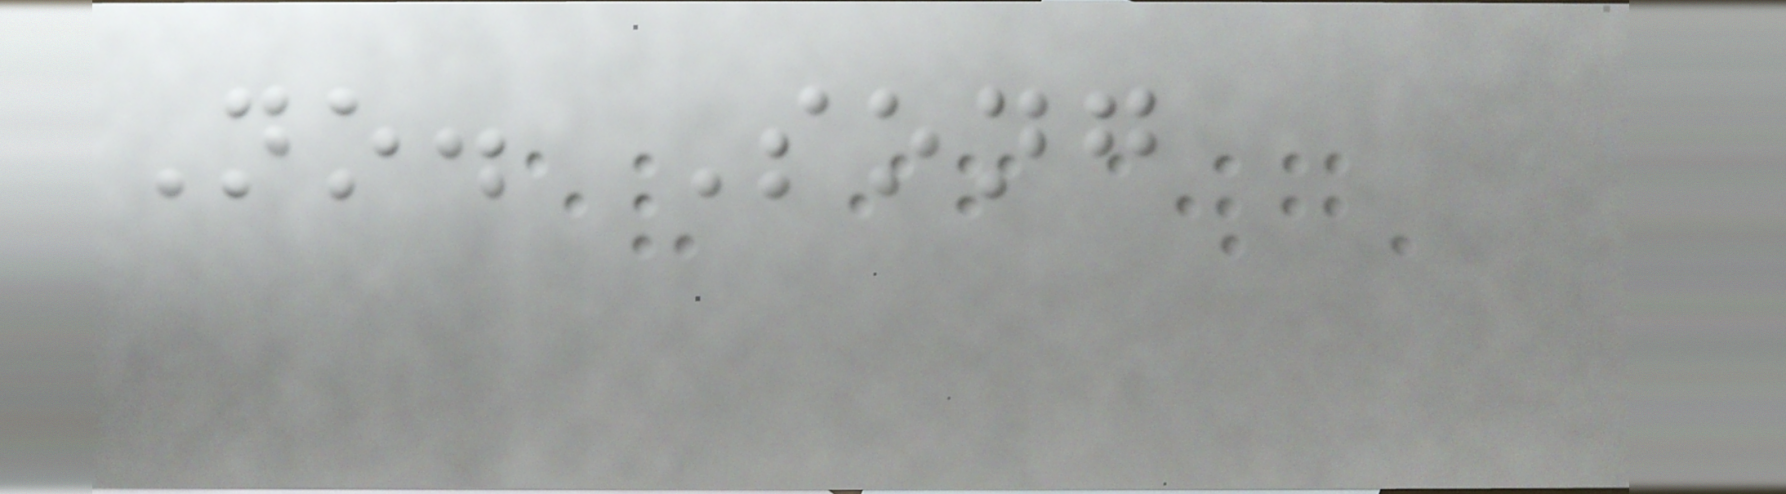No. Song
